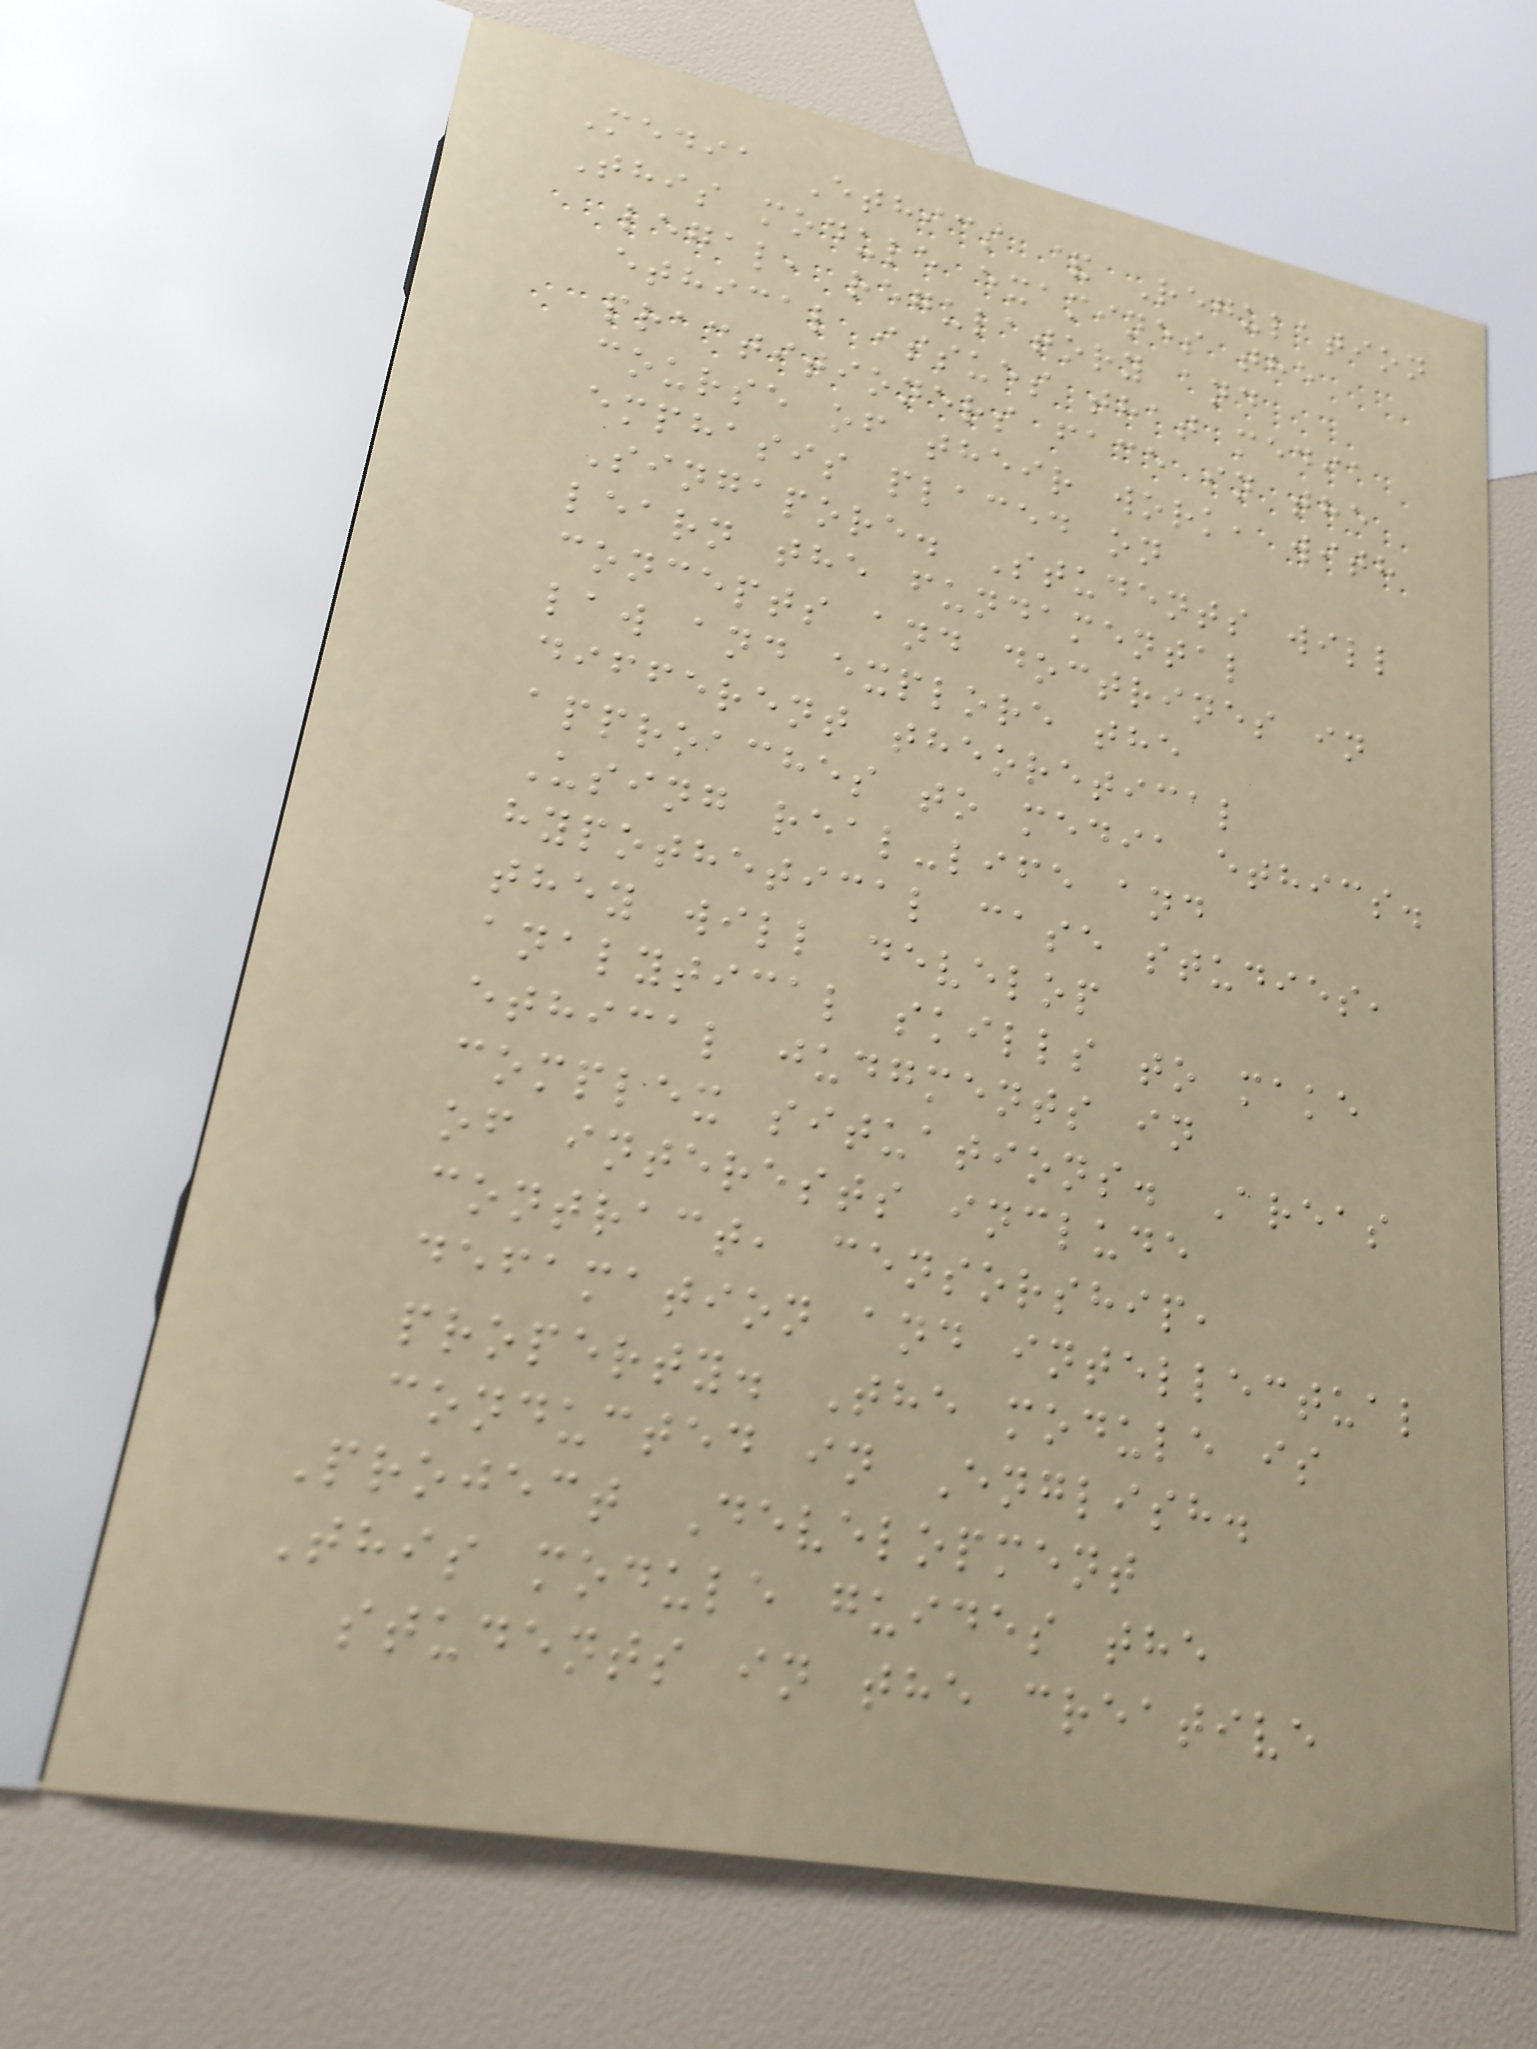Media Ethics & Regulation
This module examines the
legal, regulatory and
ethical issues that media
practitioners face in the
course of their work, with
emphasis placed on
Singapore. Students will
learn the fundamental
concepts and doctrines in
law and explore the
different theoretical
approaches to media ethics.
Using real-life and
hypothetical case studies,
they will develop
analytical skills to make
ethical judgments in
complex situations. Areas
of interests include
contract, censorship,
defamation and intellectual
property. The module is
conducted in English.
Project Development
This module guides the
students in the creative
